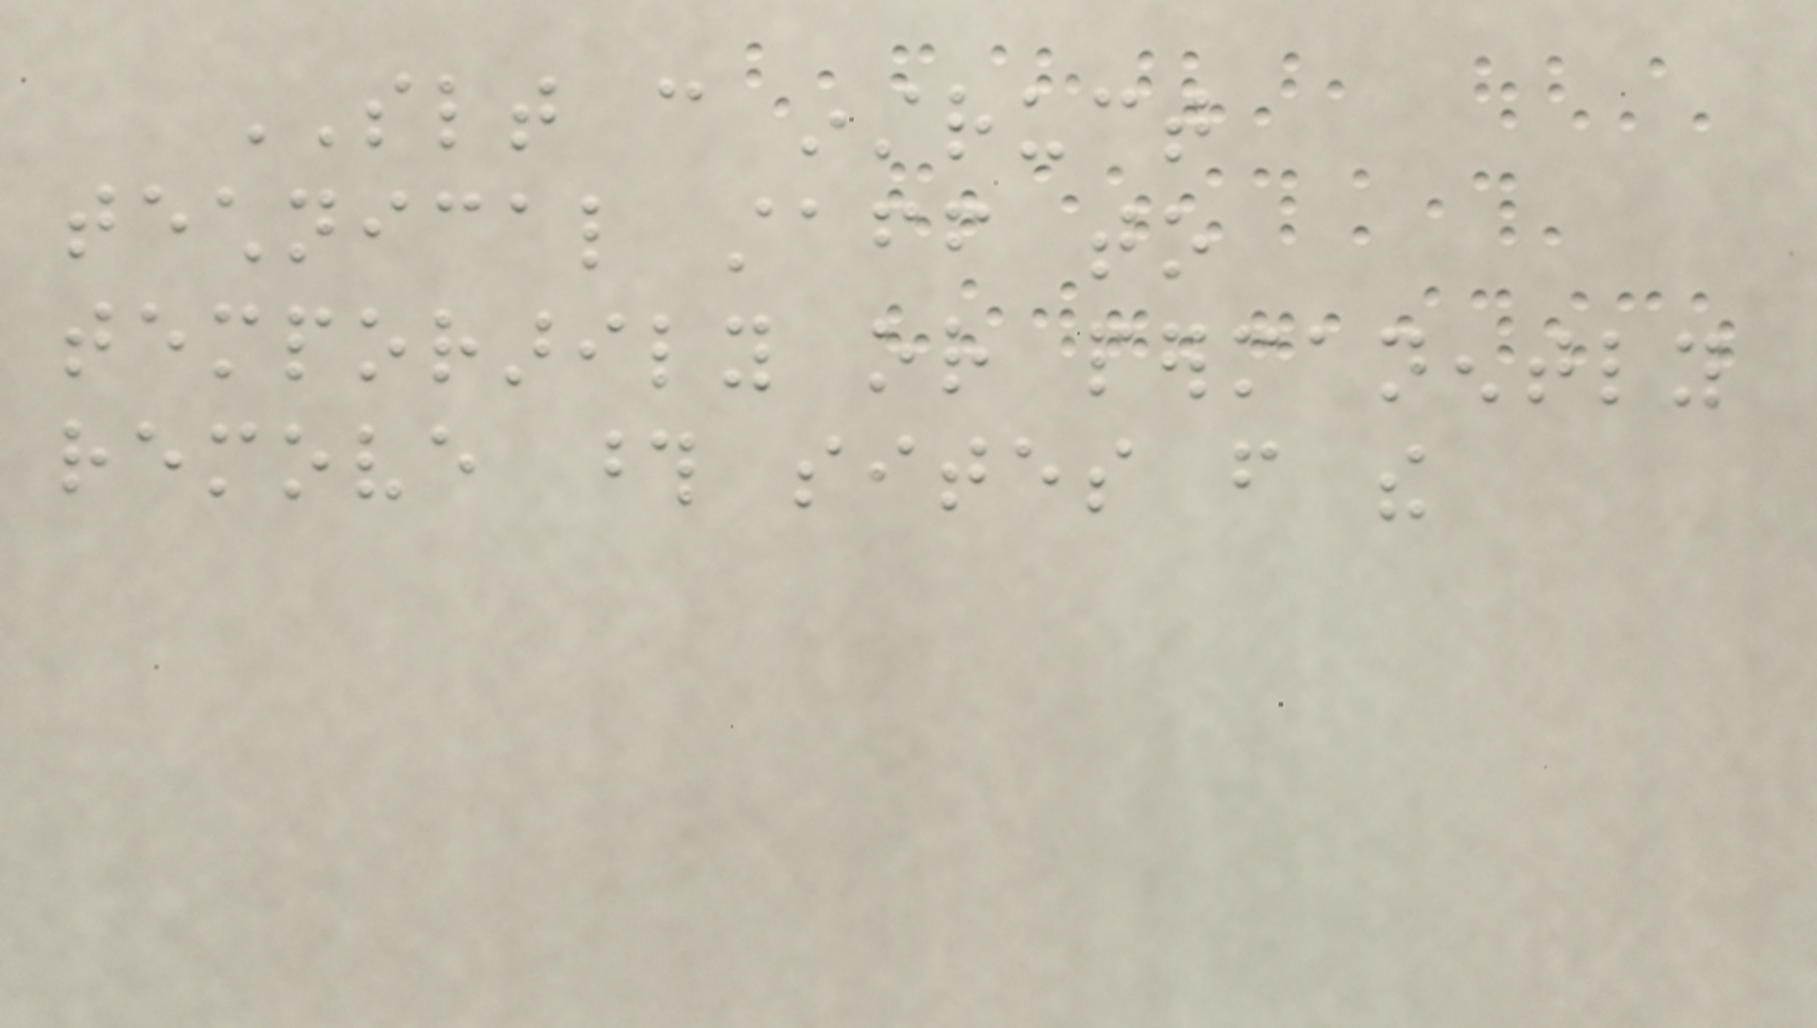SLT can instruct
technical staff to
temporarily or permanently
remove those sites from the
